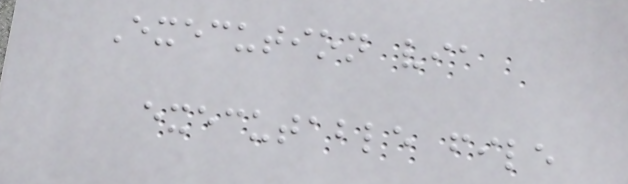Execution via
executable file
